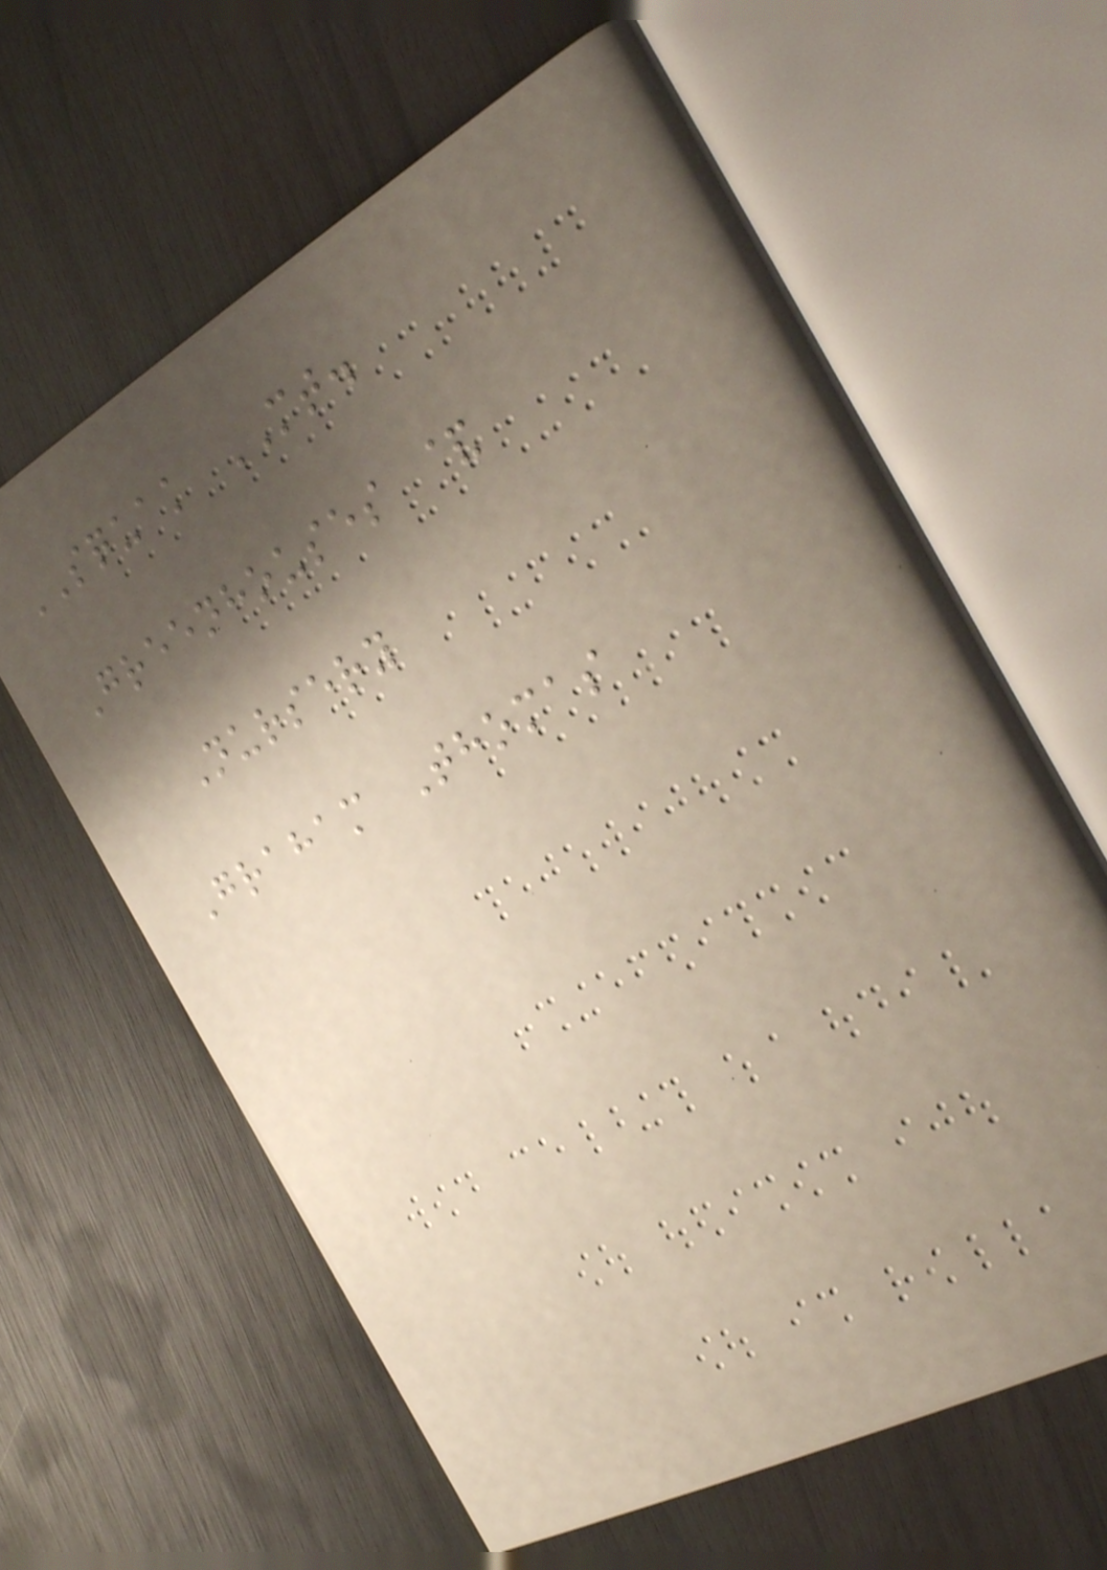SQUAK MT.
Greenhouses &
Nursery
Graham Thomas
